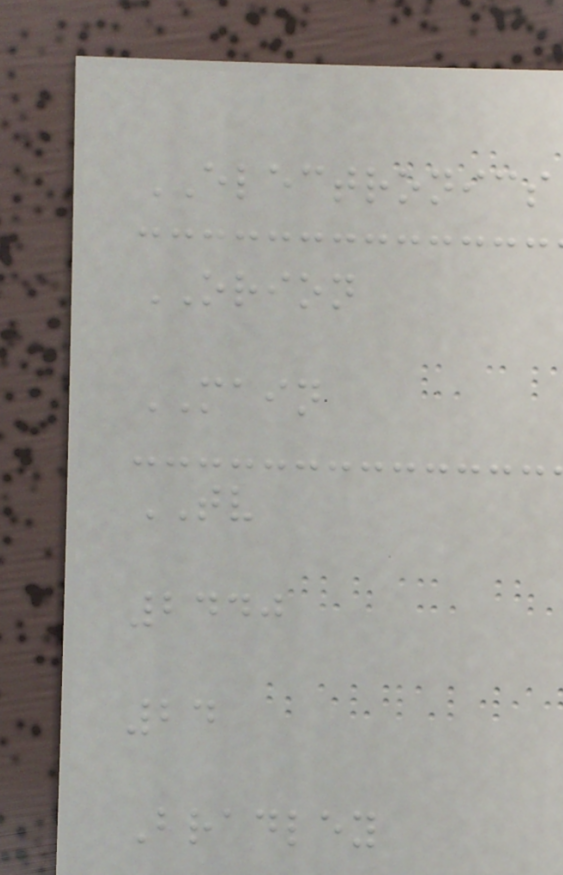ELECTRONICS
ORION
MAIN
TV
2440
24
Bradley
